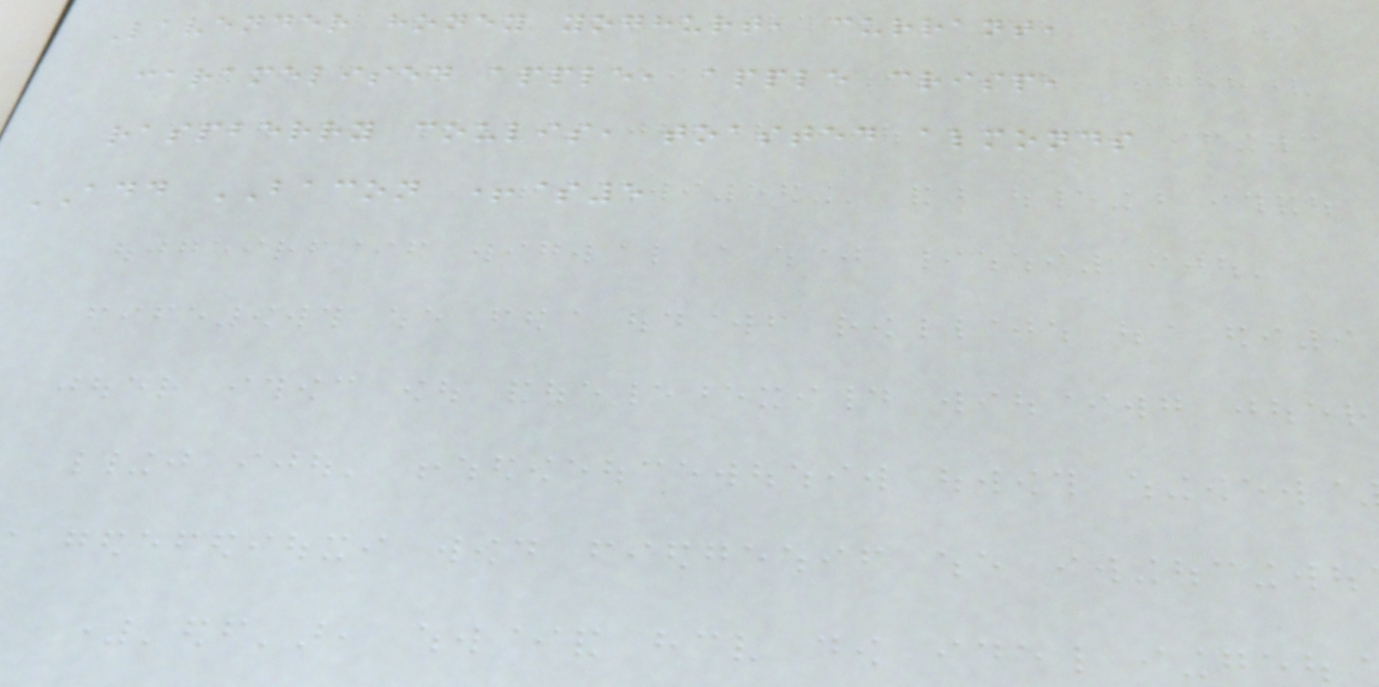Lavender honey yoghurt, currant,
caramelised apple, apple crisp,
raspberry coulis, toasted almonds
ADD BACON +$5
